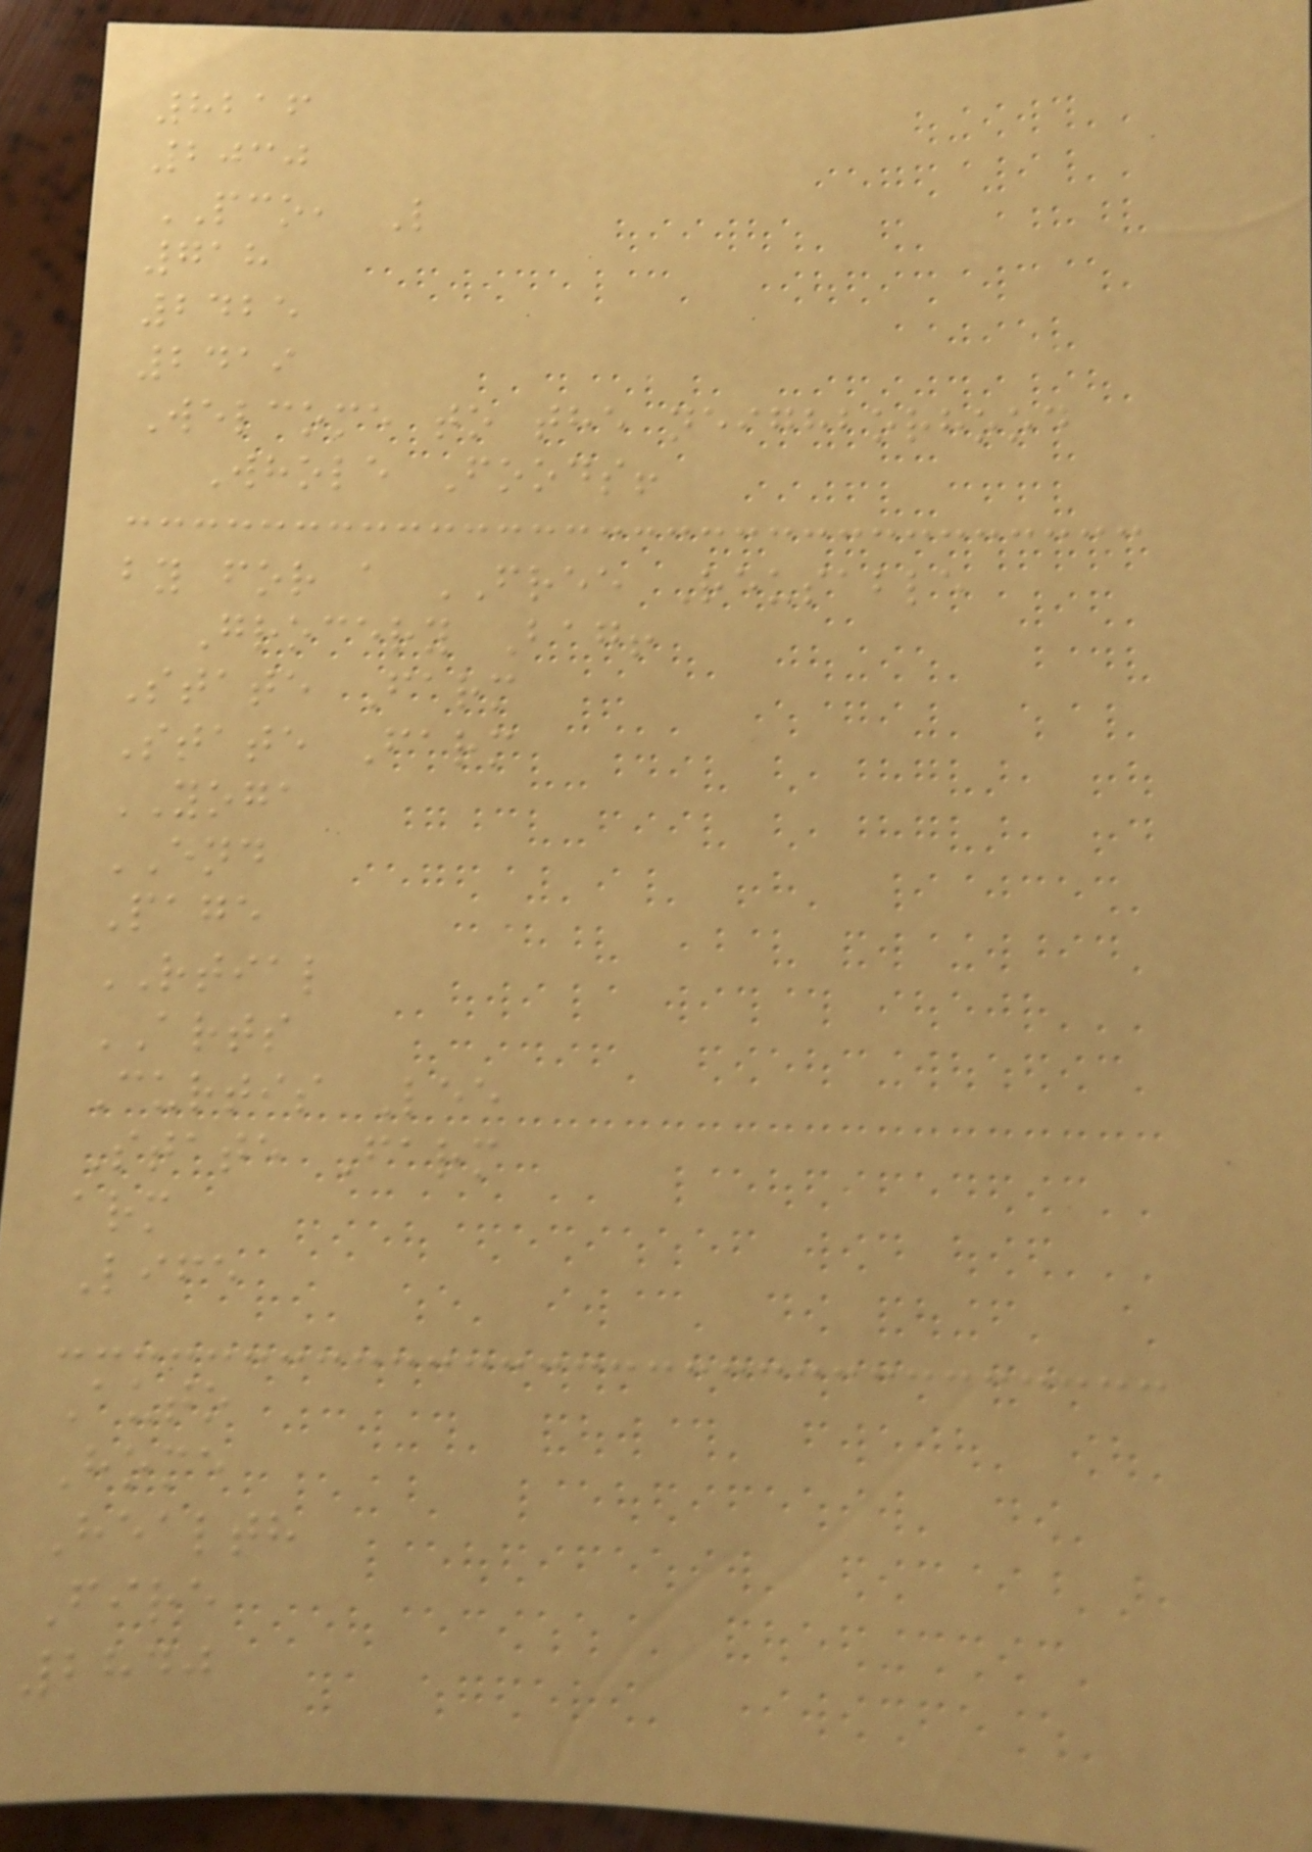8216
2030
PCO, L
718
2425
2419
Welcome to the neighborhood
Whole Foods!
by for a FREE Reusable
Grocery Bag!
State Farm
State Farm
YOGA
END
Page
RTIAL
ARTS
Curtis Lee
State Farm
arm
Life
Auto
Home
Health
Fire
2840
